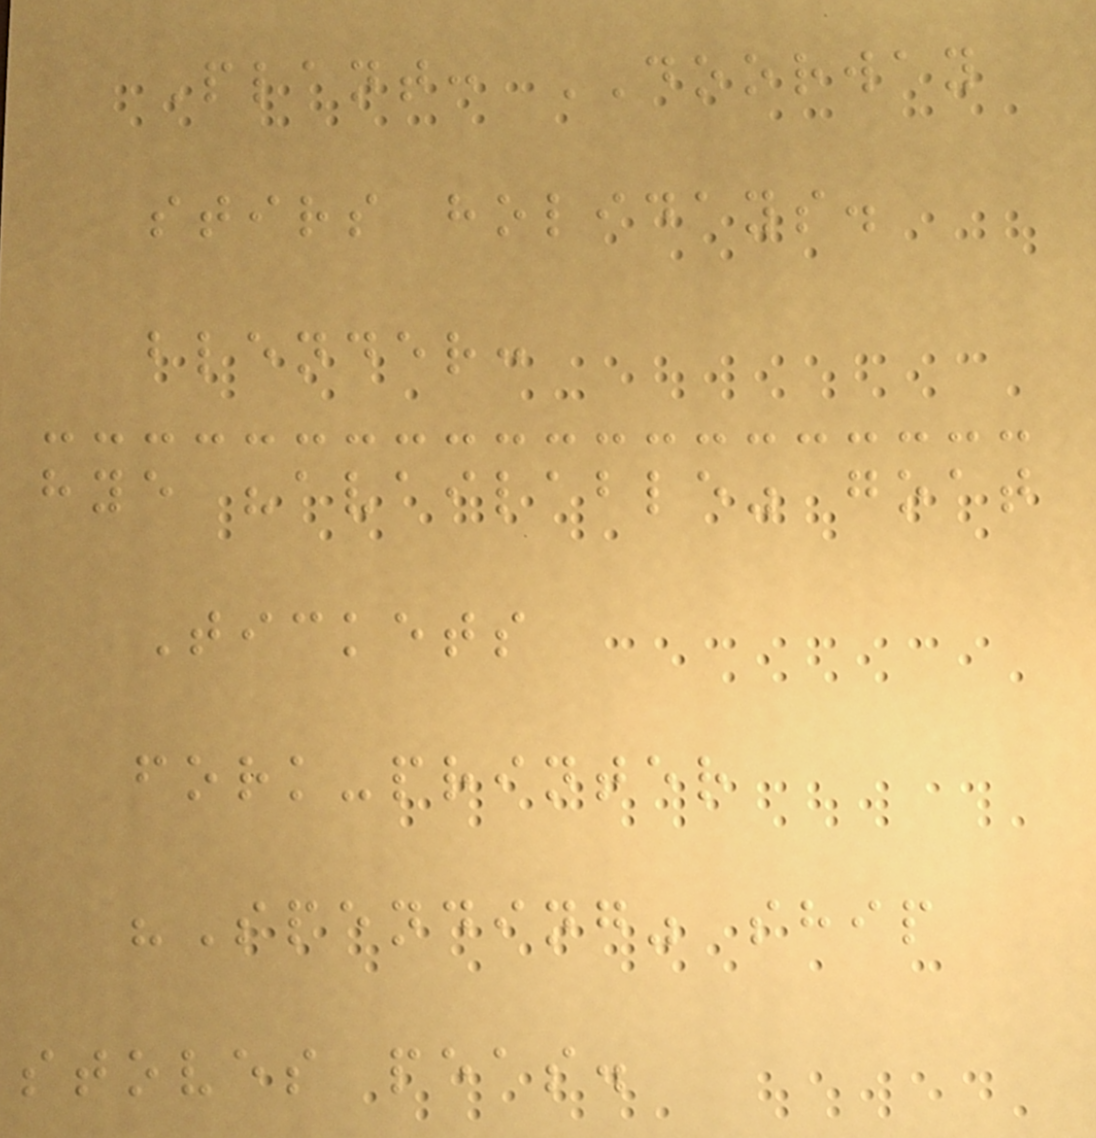Plant: DOORWAY
stirs holidays.
blender:
hye "available" goat
Tickets
fork-printer
"Spending" ship
stoves peas.
